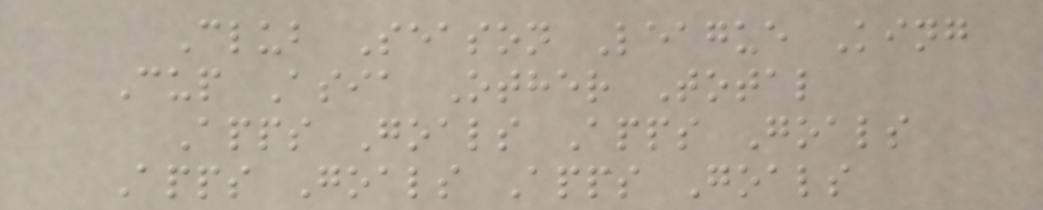Club Season League King
Cup Asia Other Total
Apps Goals Apps Goals
Apps Goals Apps Goals
